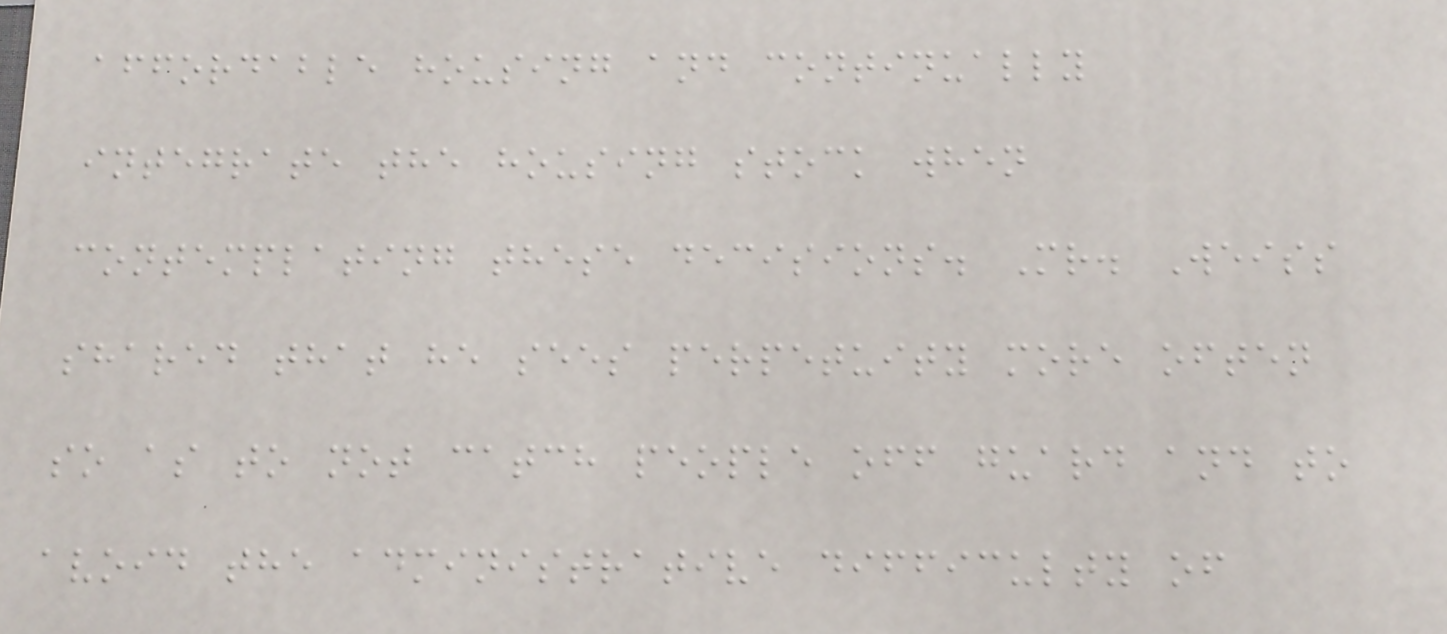affordable housing and continually
integrate the housing stock when
contemplating these decisions. Mr. Weiss
shared that he sees perpetuity more often
so as to not catch people off guard and to
avoid the administrative difficulty of
